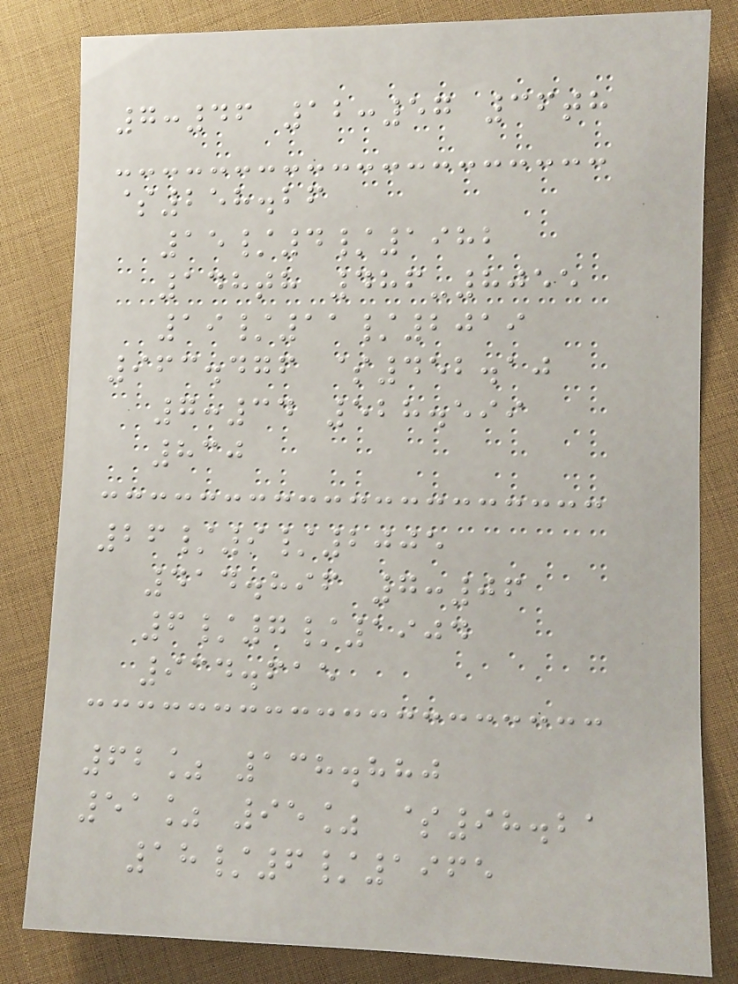7:46 12:57 36th
$258.26
15/4/1982
148th 486-8055
19/11/2019
963.476 $452.10
7:34 528.599
830
26/9/2005
414.896 7:06
6/7/1904
934.615
62% 138.880
51% 95% $98.21
18/6/1965
